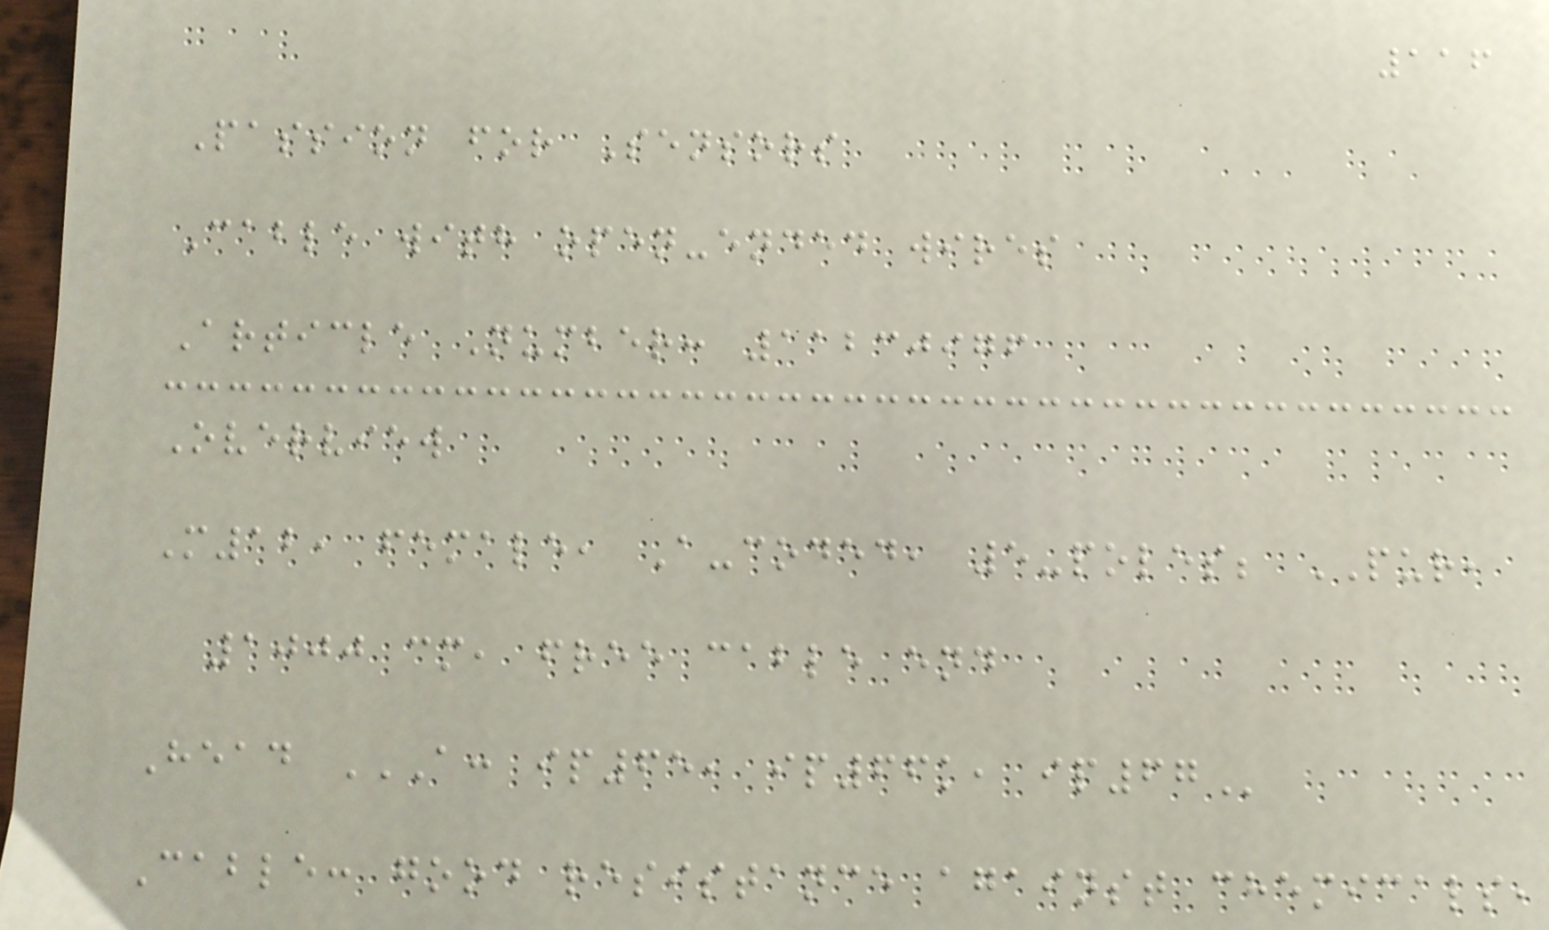116
Passion for Sensors
Cable with open-ended wires
Article Number: 11230976
Overview
M12, female, A-coded, 5-poles; PUR,
1000 cm, free cable end
Head A: IP65, IP66K, IP67
Cable: good resistance against chemicals,
